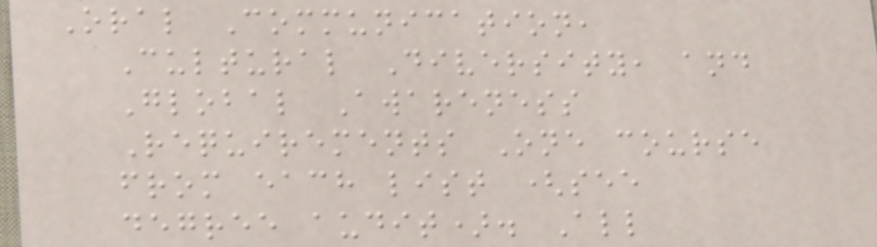Oral Communication,
Cultural Diversity, and
Global Awareness
Requirements One course
from each list (see
degree audit). All
